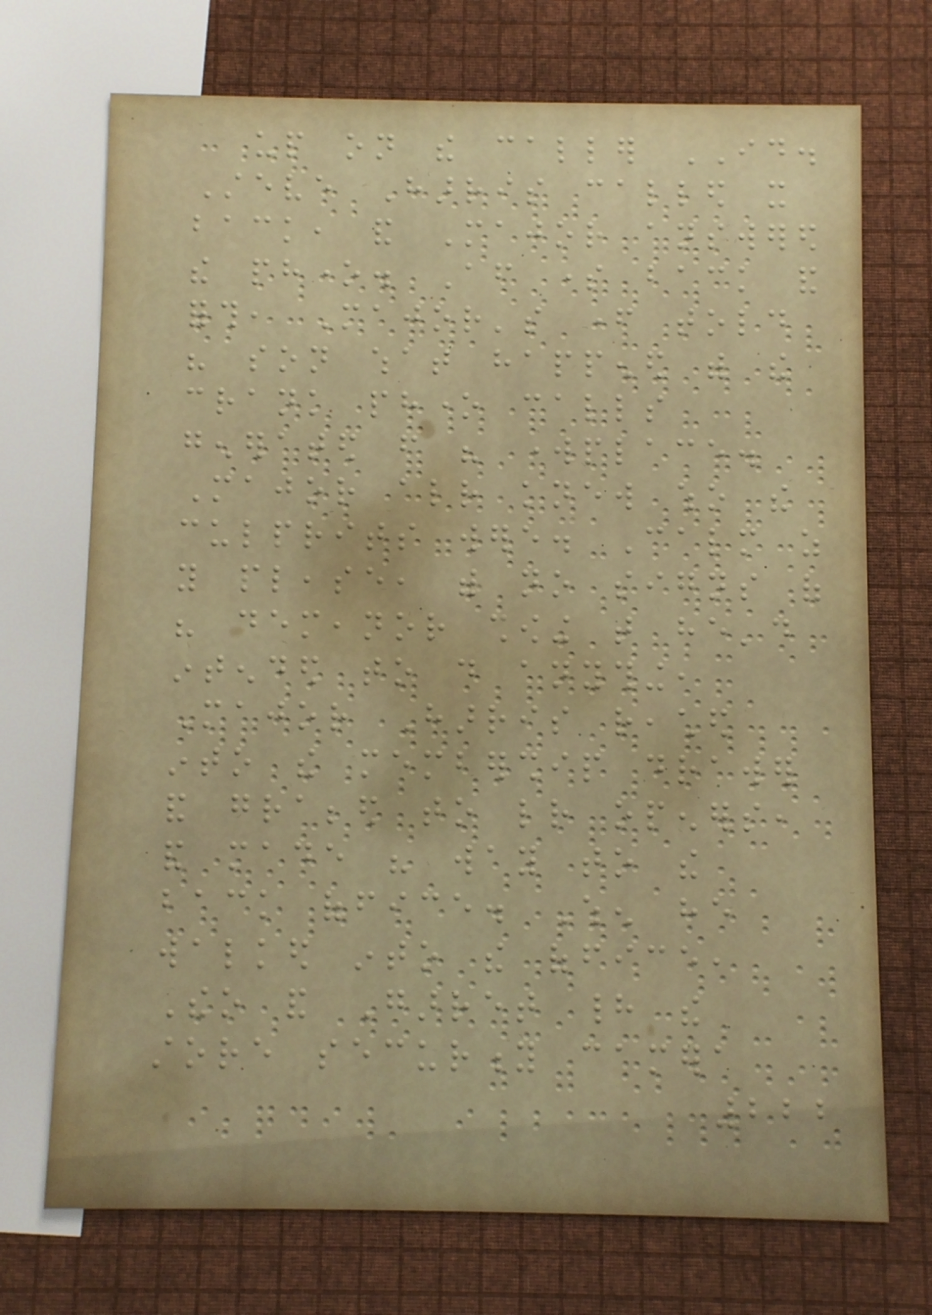up on the caller ID.
Steve Harris called it
back, and Major answered
the phone. After some back and
forth, Major's father told
his son what happened with the
crank phone calls
generated from his workplace.
Major already knew who the
culprits were. Calm as
you please, with no signs of
his demeanor showing that he'd
intended to do anything,
Major Harris reached
into the membership drawer
and grabbed to letter openers,
and made his way to the
back office. When he
walked into the office,
Theo and Garret had the
store security camera
222
